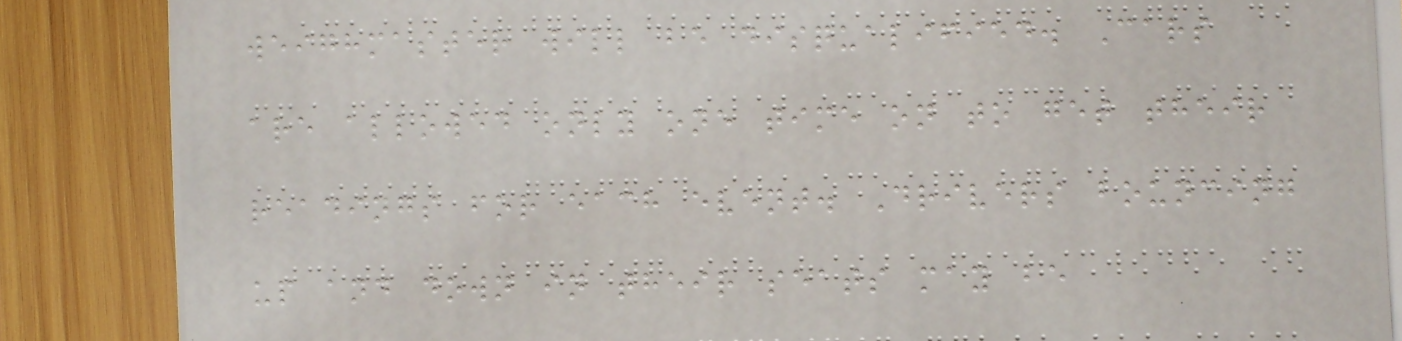weighmaster will be disqualified. Cars
are allowed only one time on to get their
readings for each event. Drivers bouncing
up and down in their seats may be
